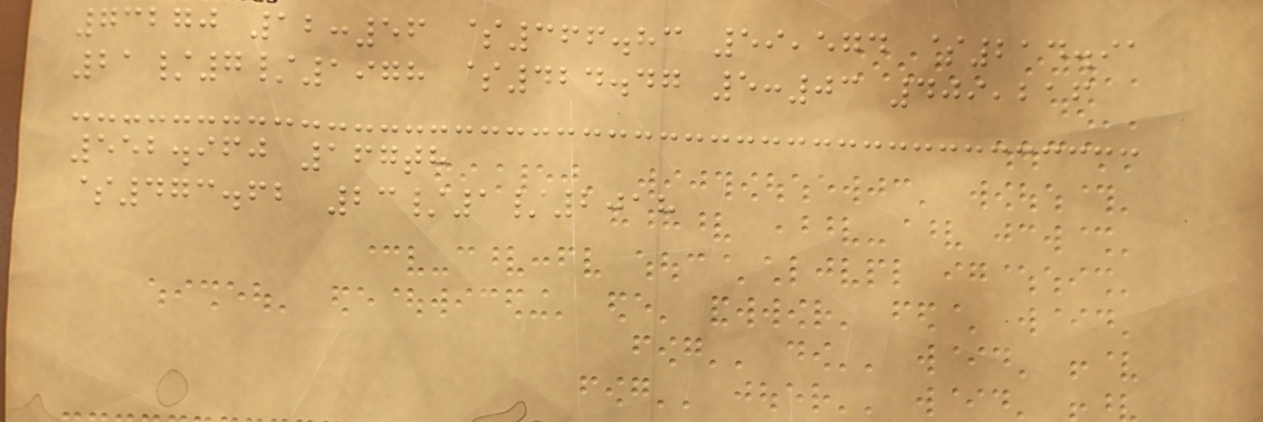73270 12:56 $366.83 59,574 $214.91
21/7/1978 $424.47 5:03 409,216
552.960 167th
$473.62 23/1/2018
